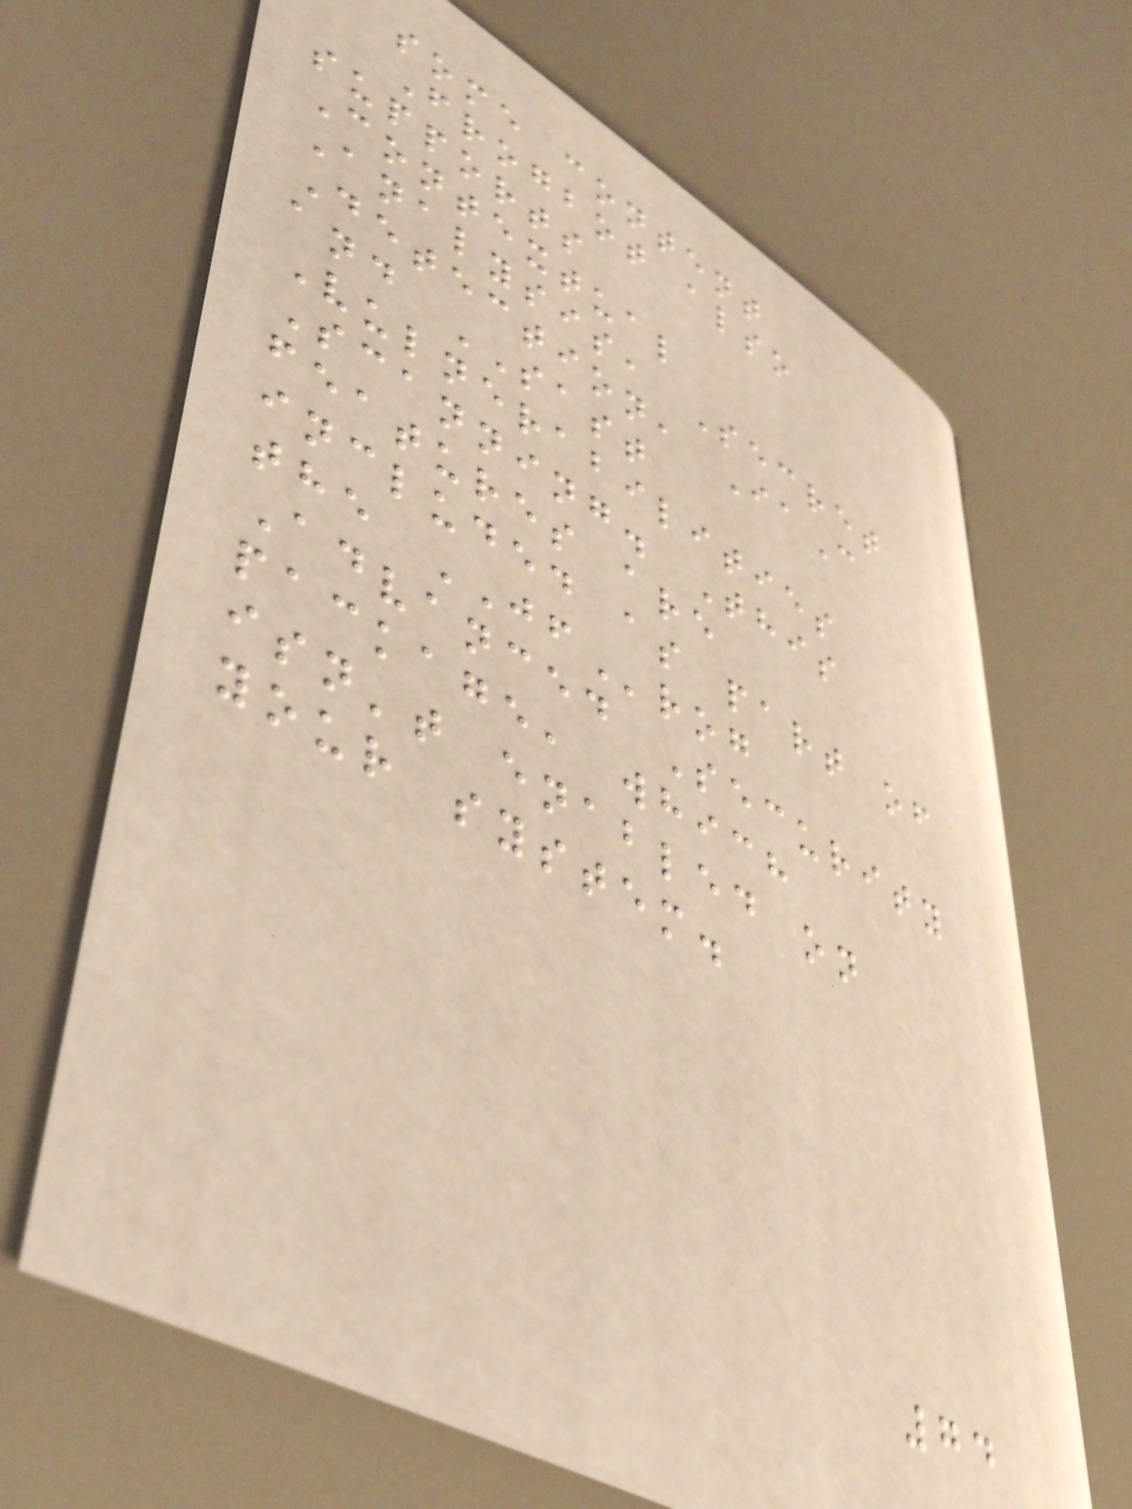some content
Frogbot also
supports
Contextual
Analysis, Secret
Detection, IaC
and SAST
Vulnerabilities
Scanning. This
features are
included as part of
the JFrog
Advanced Security
package, which
isn't enabled on
your system.
74
